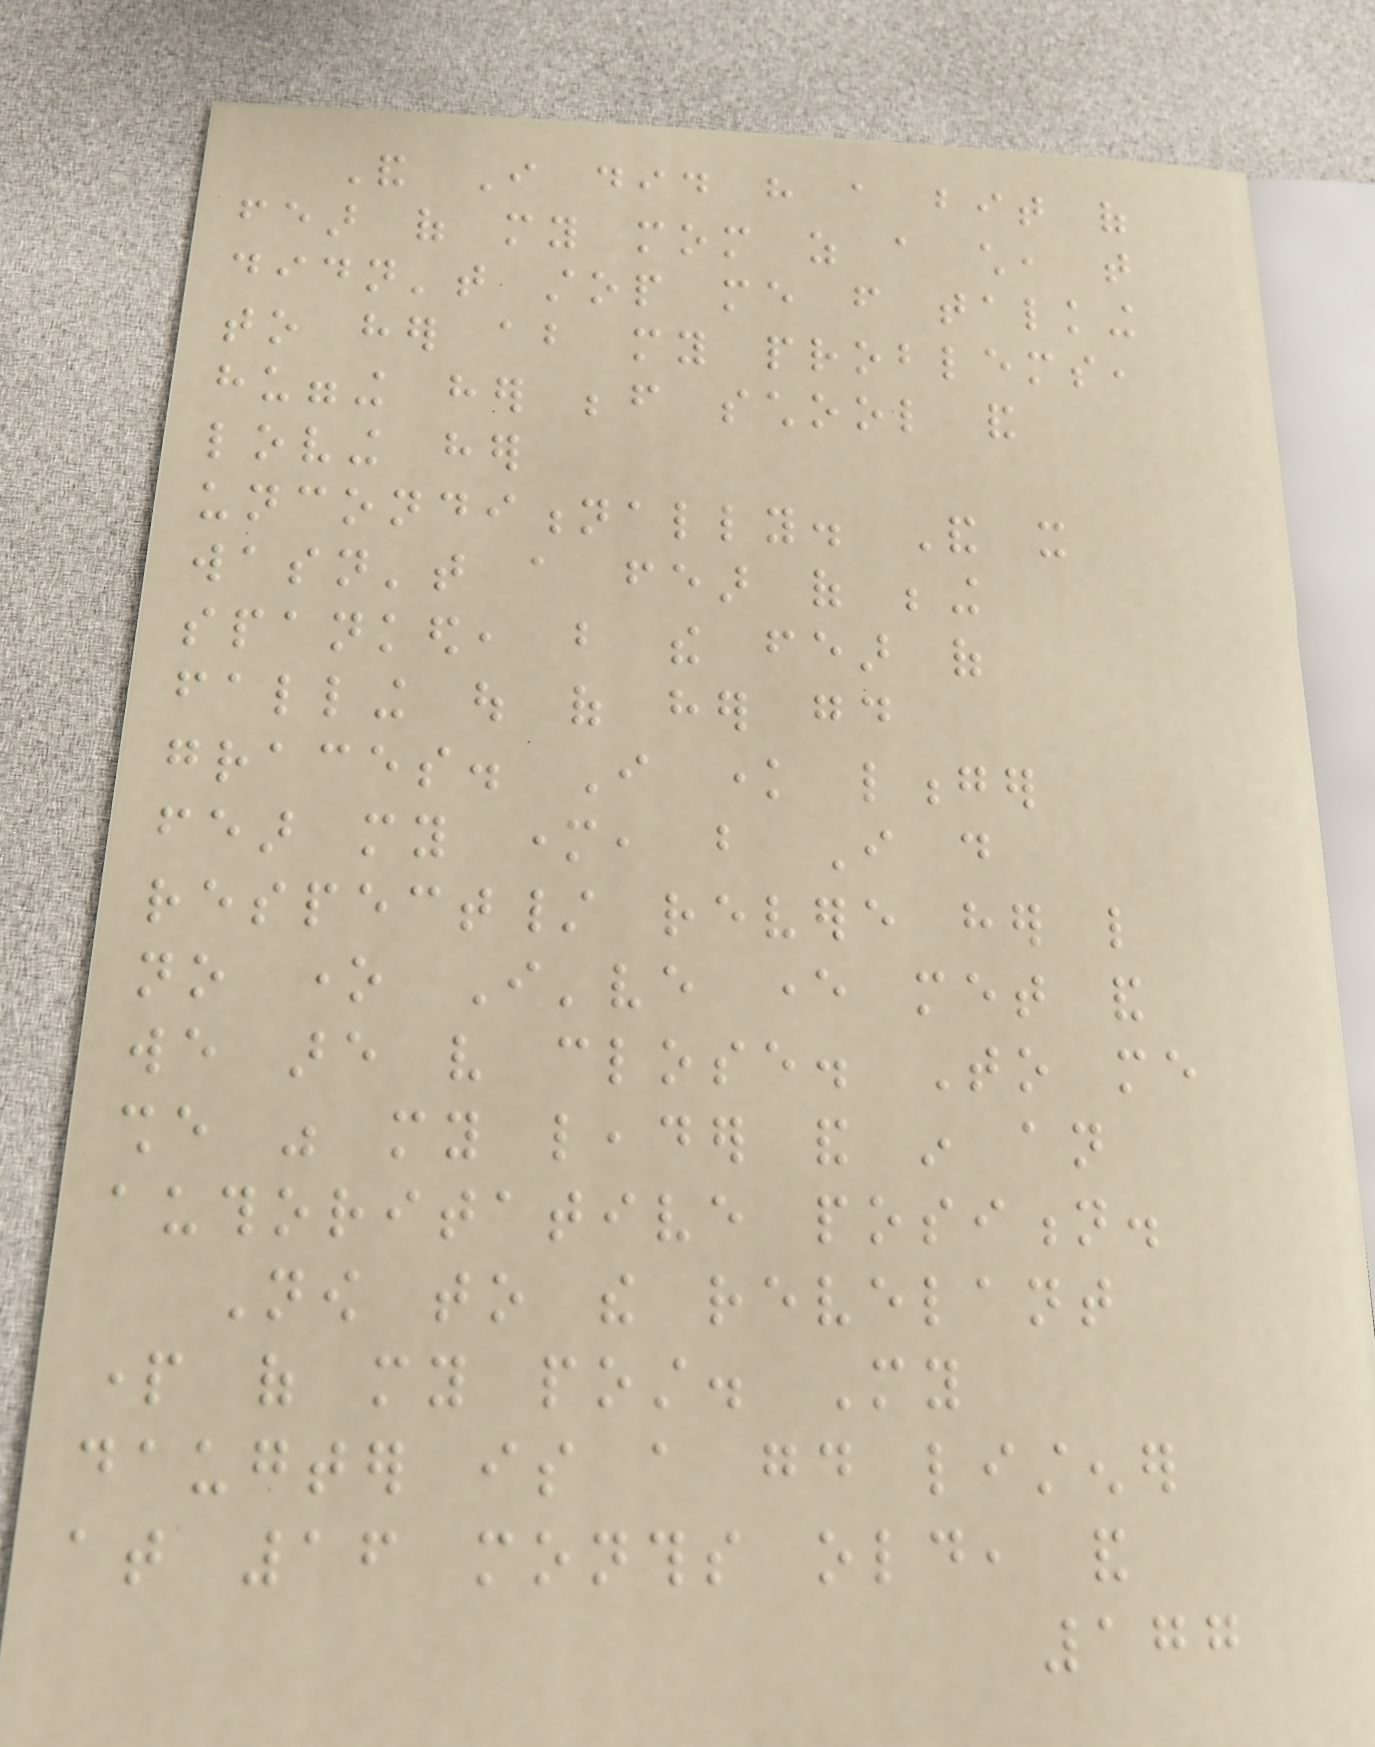And I did have a bit of
fear of my mom as a child, that
didn't stop me from talking
to her about my problems,
hugging her before school and
loving her
unconditionally. And it
wasn't a fear of being
spanked, but the fear of
falling out of her good
graces. I know longer
fear my mother, but I do
respect/ revere her like
no one I've ever met and
we are very close. To me
she was my leader and in an
authoritative position.
Now to the revelant
part of my post. My
daugter is a good listener
at 16 months old, and
177
